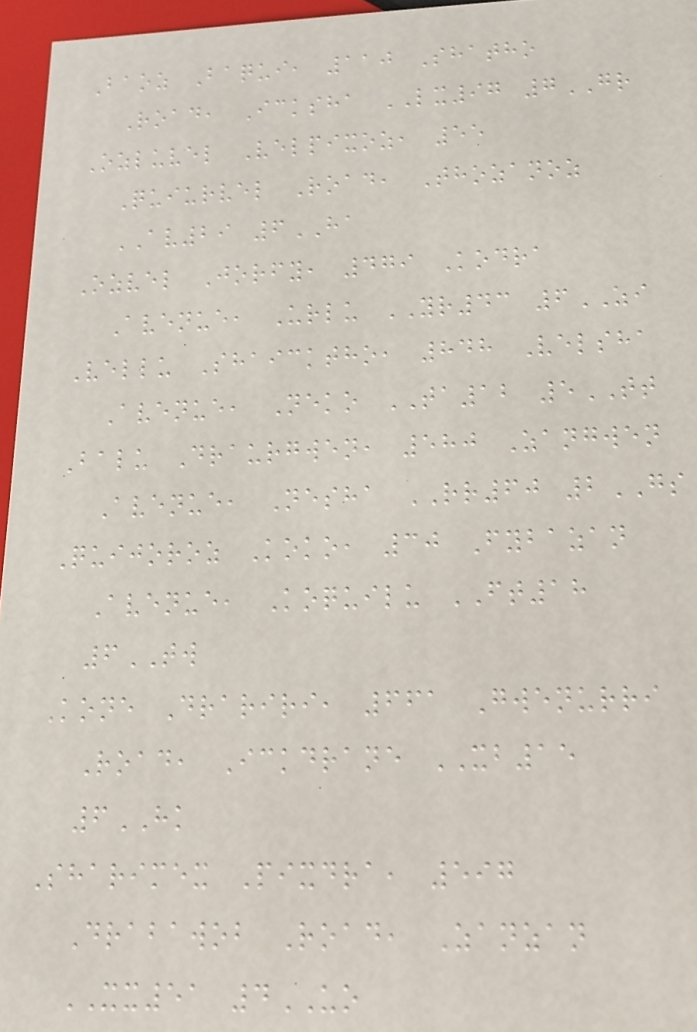Baoz Baqui, 110 Shatho
Road, Icksha LX97 7GR
Ozluvel Velpixoz, 55
Quiurvel Road, Thozanoz
AV29 6HA
Ozvel Jorfy, 479 Kodra
Avenue, Urlu YR43 6ZI
Vellu Shaicktho, 848 Velsha
Avenue, Neko TA12 5TT
Balu Draurgwen, 580 Zangwen
Avenue, Nesha RR60 2GS
Quijoroz Koko, 30 Fybazan
Avenue, Koquilu FT18
6TW
Kone Drariri, 661 Gwenurri
Road, Ickdrane XB15
6HK
Sharimex Pixdra, 597
Drabawob Road, Zanzan
XX51 4UO
